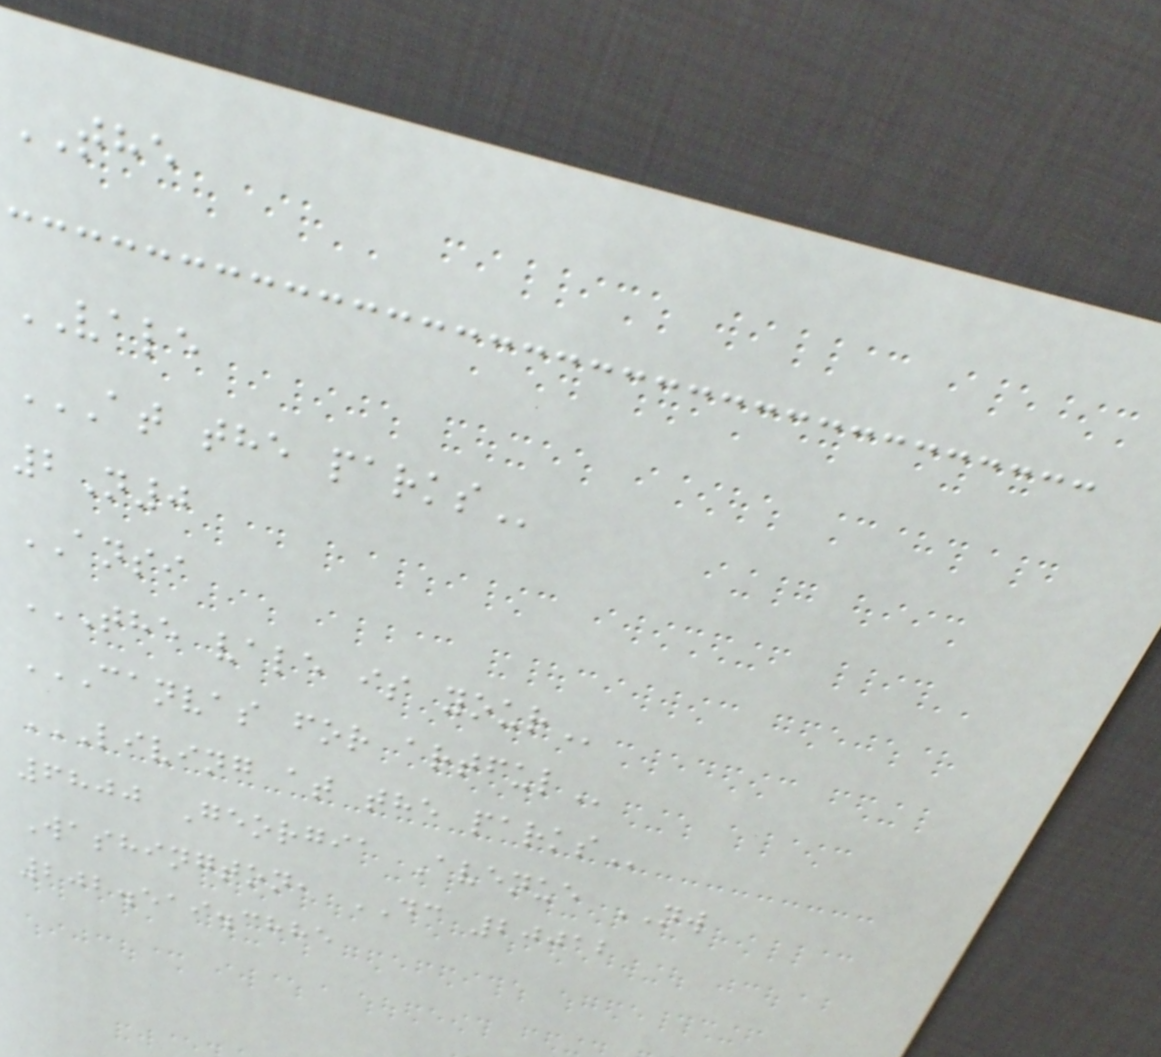THE
VALE
AT THE PARKS
2N0
ANSI
THE VALE IS YOUR
CANVAS FOR ARTFUL
LIVING AT THE PARKS
6800 Georgia Avenue NW
Washington, DC 20012
202.519.3885
